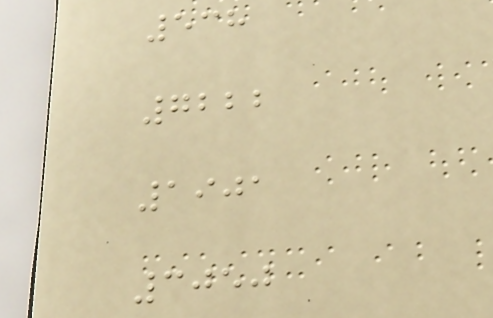538
7222
1901
3050
